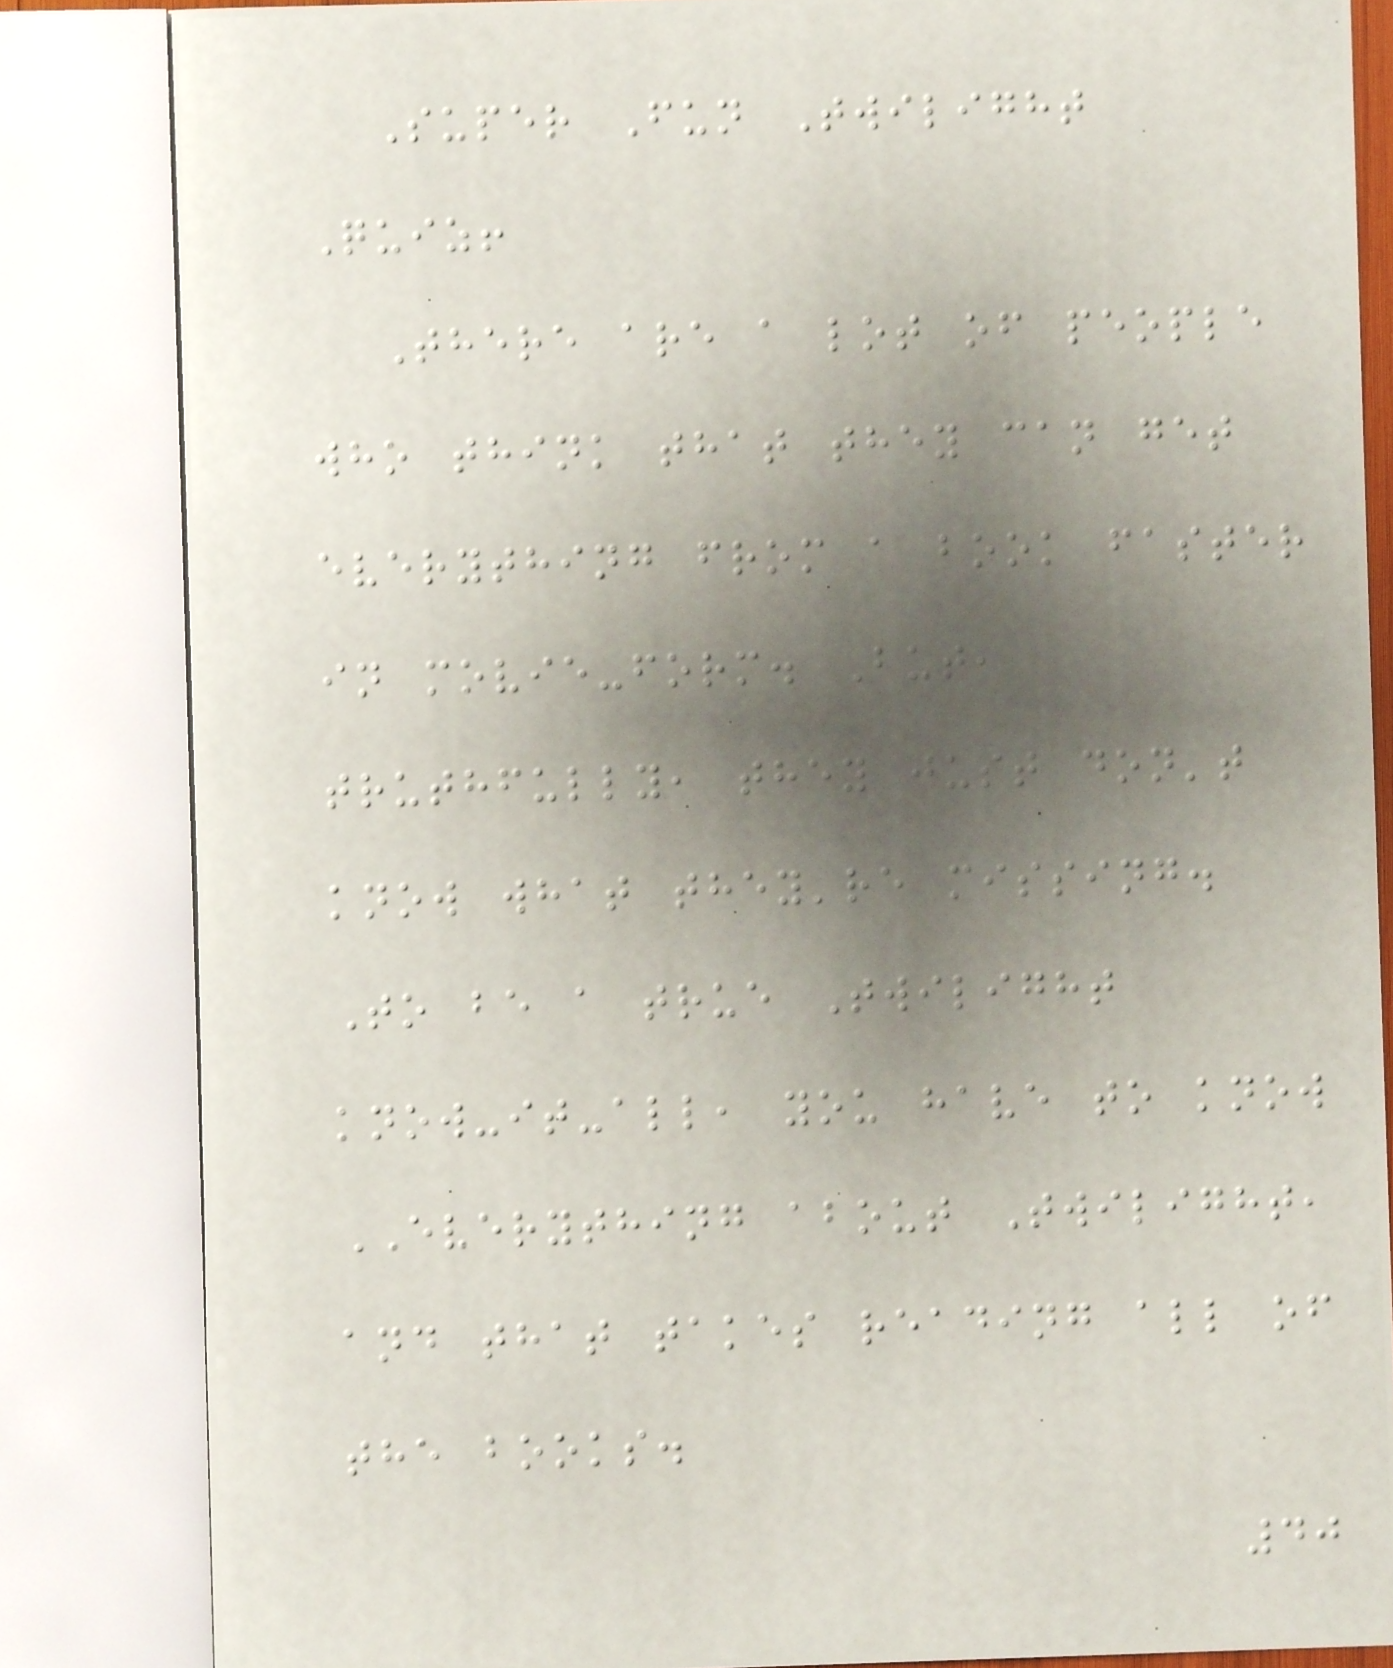Super Fun Twilight
Quiz!
There are a lot of people
who think that they can get
everything from a book faster
in movie-form. But,
truthfully, they just don't
know what they're missing.
To be a true Twilight
know-it-all, you have to know
EVERYTHING about Twilight,
and that takes reading all of
the books.
40
